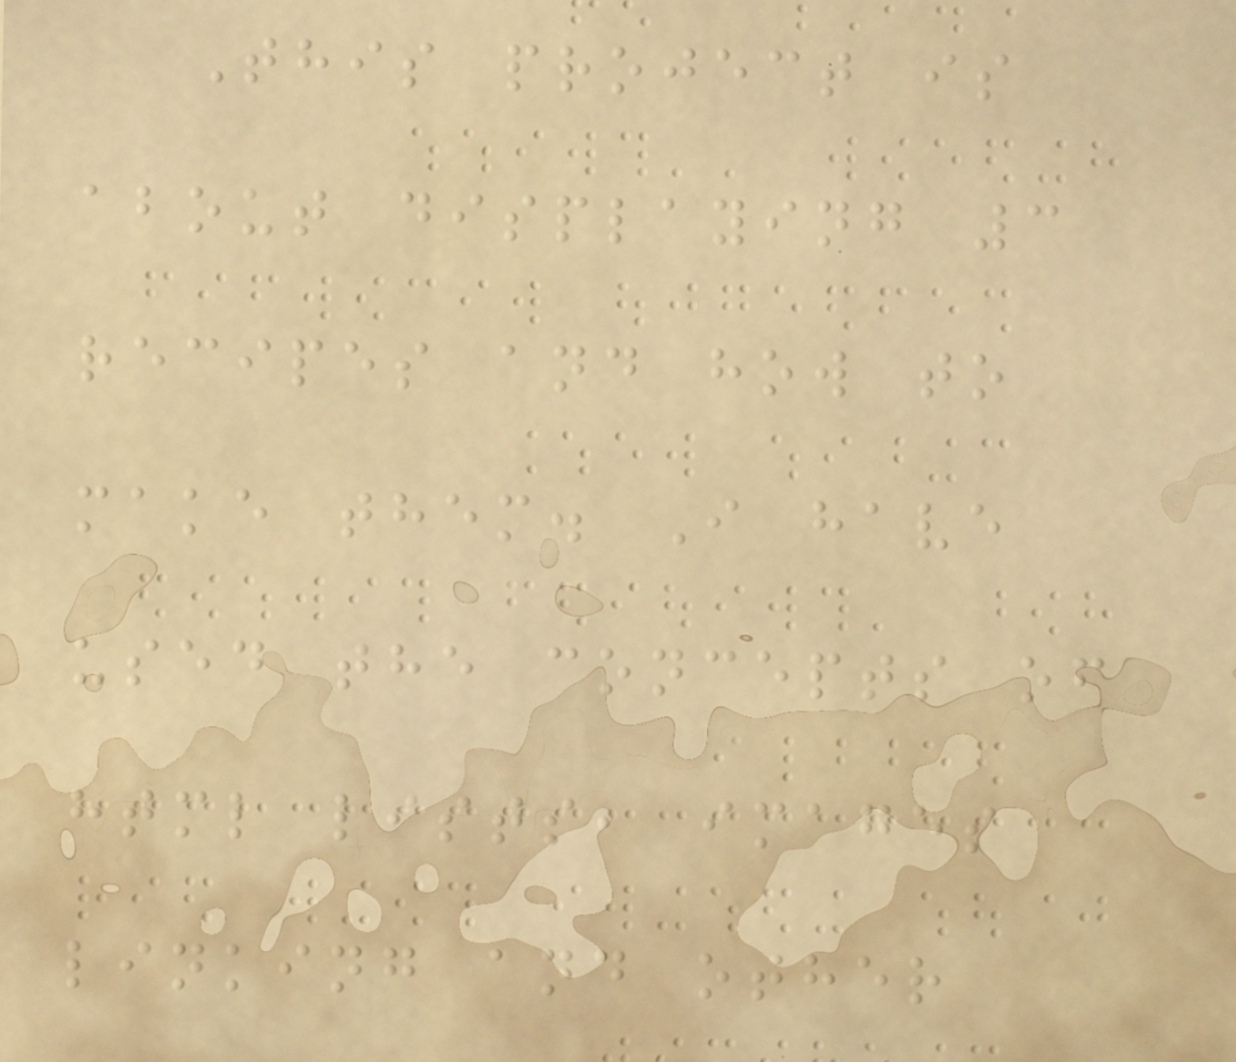This project is
about displaying 3
recipes and how to
make them. I have
used the concepts of
html lists, images
linking and other
